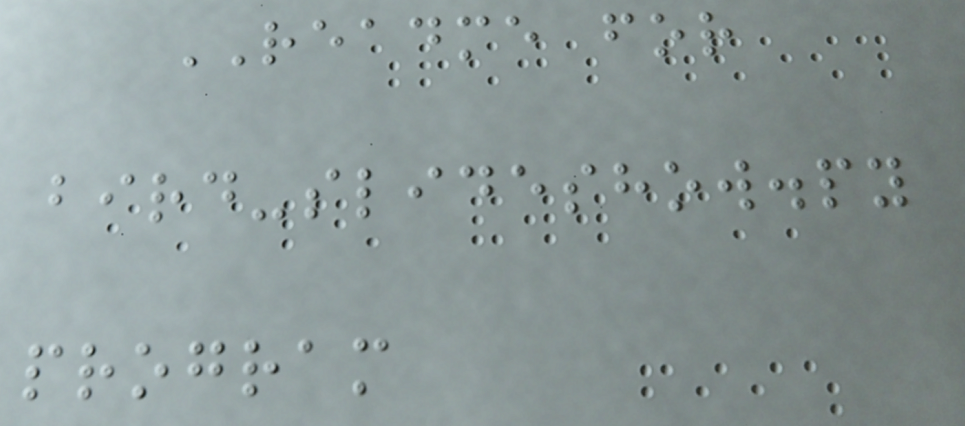README for
bird-slideshow.py
program
